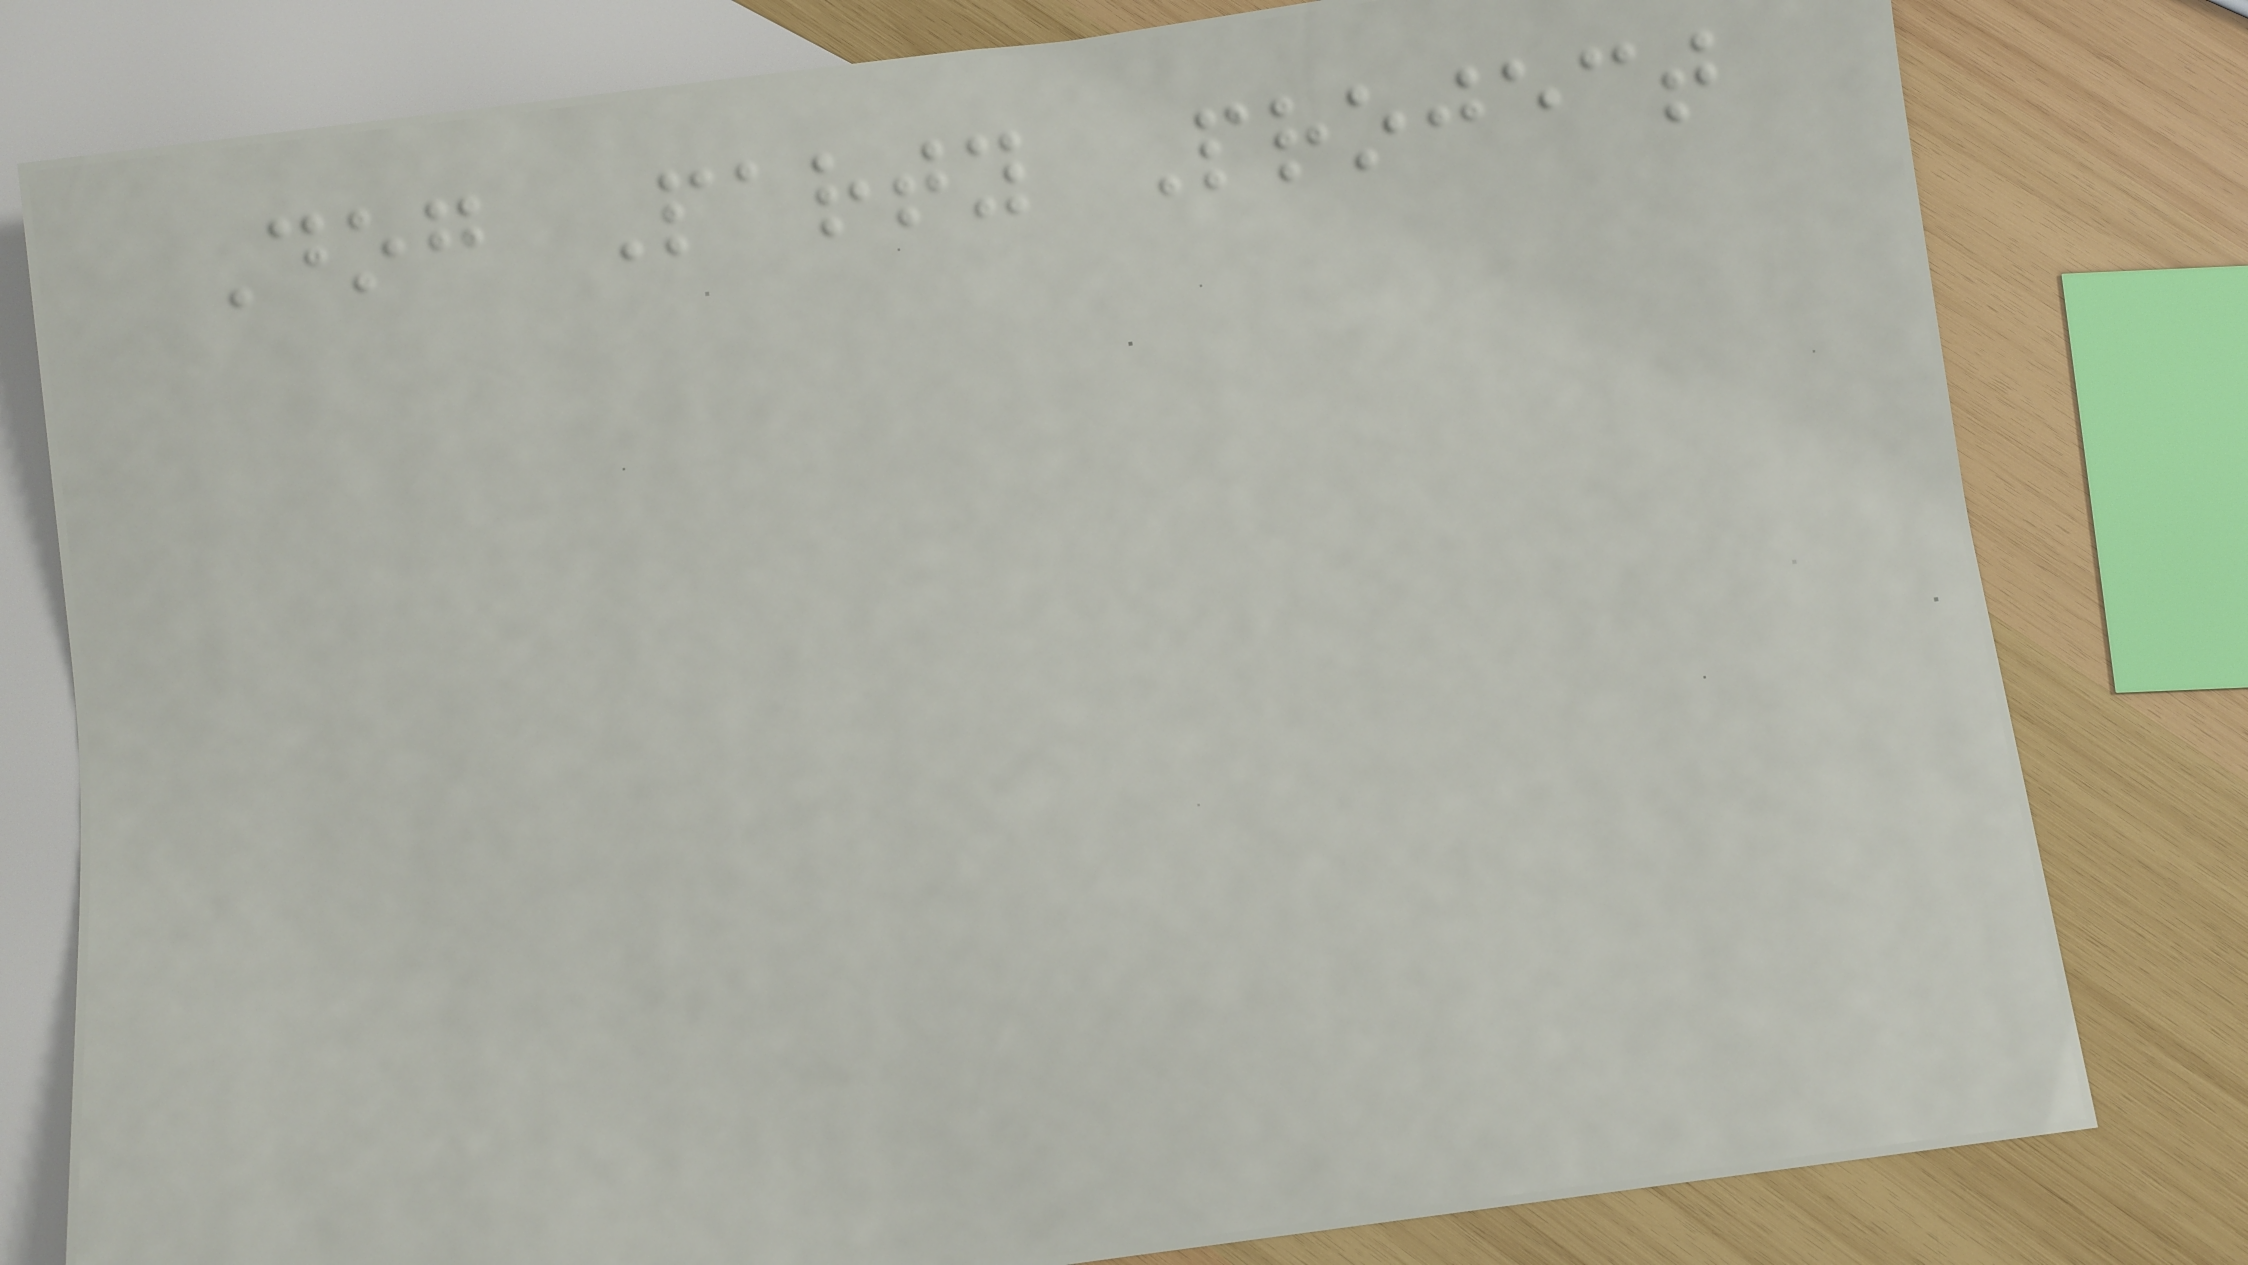Dog Party Project
